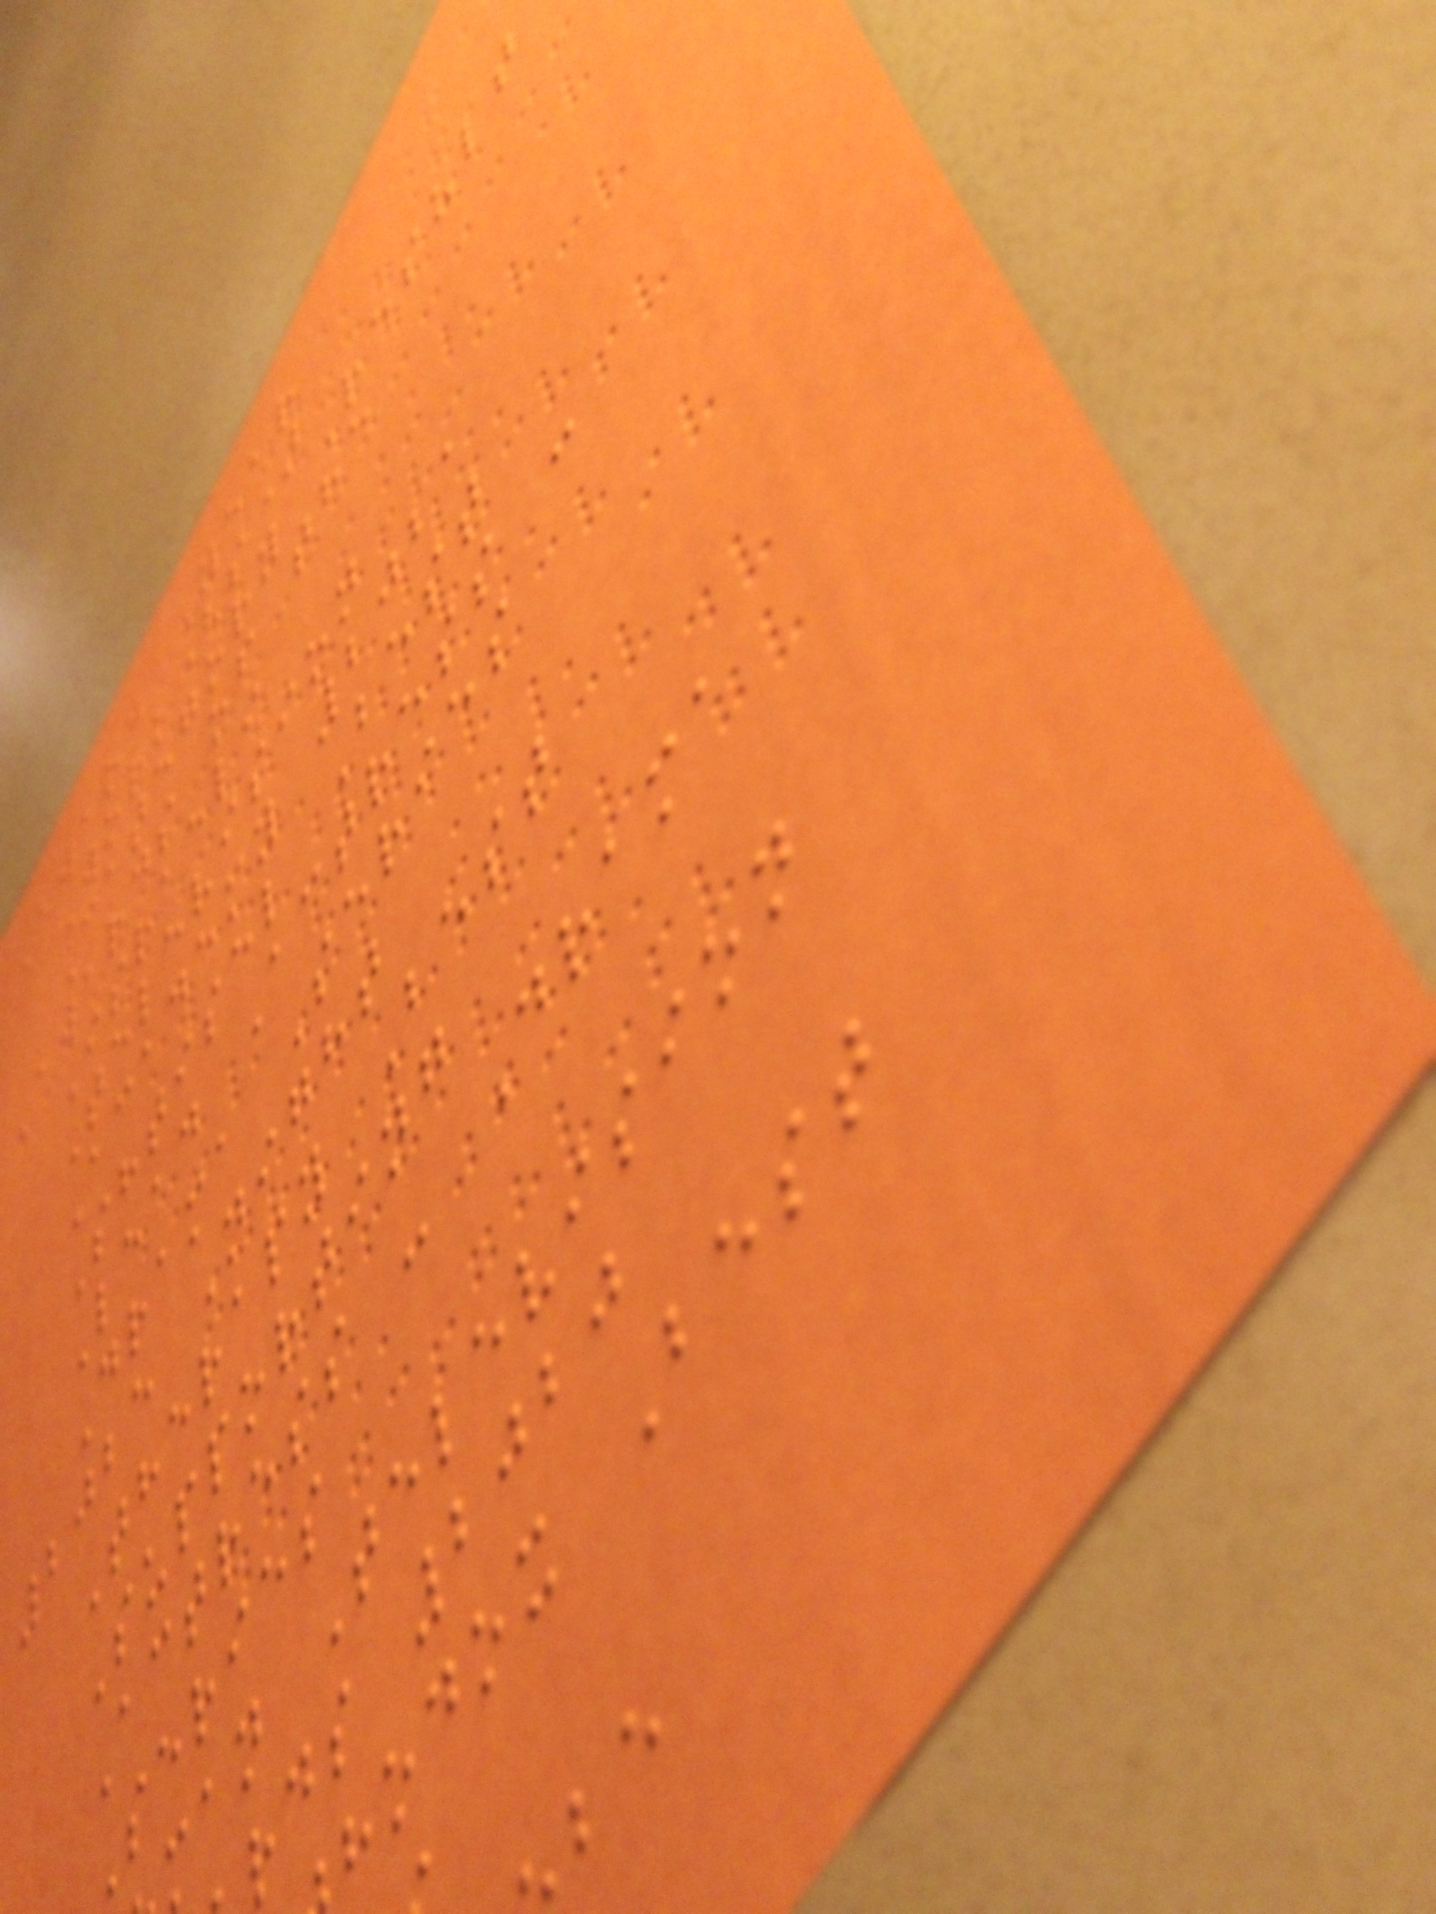Award Year
Work(s)
Category Result
Awards of the
Israeli
Television
Academy 2021
Shtisel Best
Lead Actress -
Drama Series
2025 Night
Therapy Best
Supporting
Actress - Drama
series
man Television
rds 2020
hodox Best
